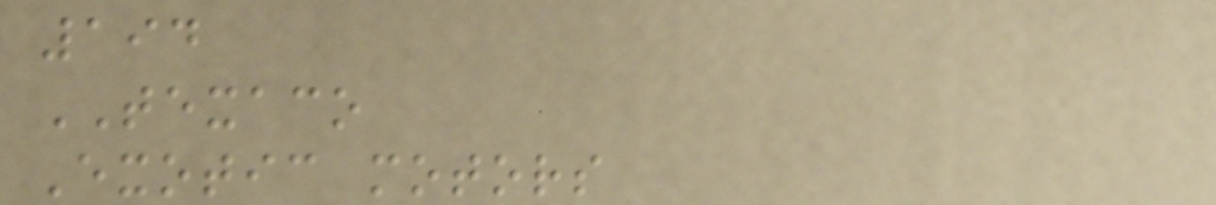194
TEXACO
Exotic motors
